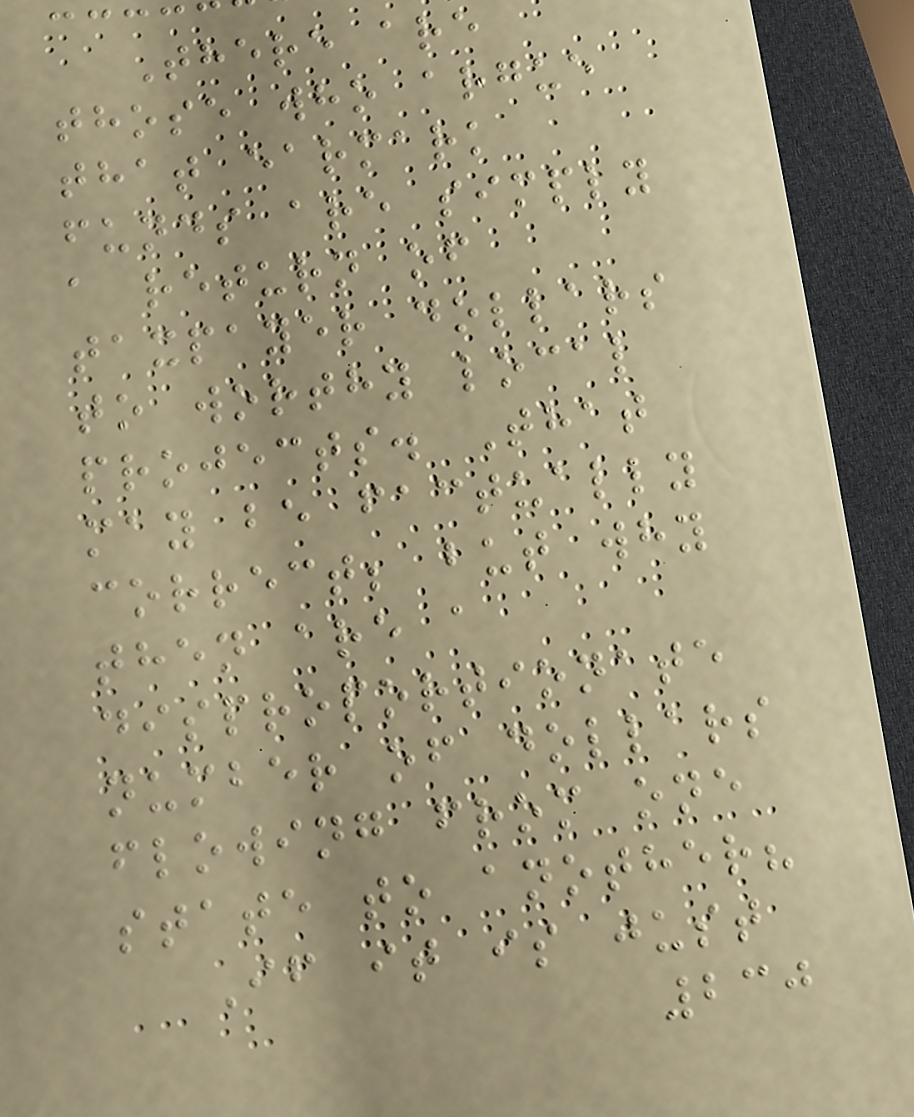There are
those who argue
that earmark
funds are simply
a return of
taxpayer dollars
to worthy local
projects. That
may be factually
correct; but why
then are a
disproportionate
number of dollars
flowing from one
state to another?
If it is just
230
